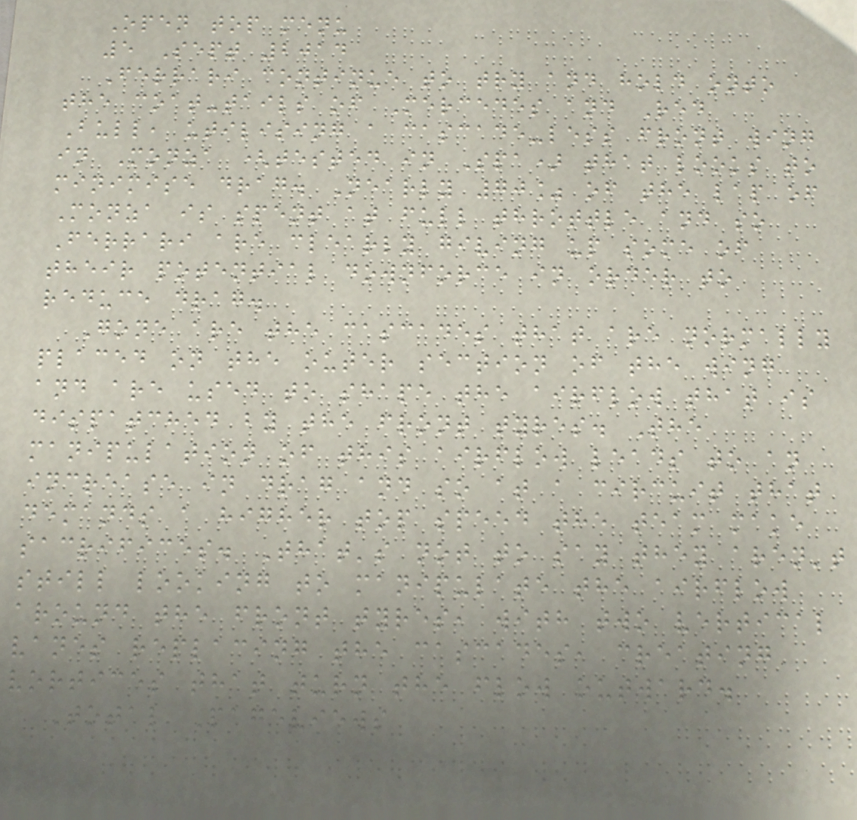Open top menu
5 Sept 2014
Ferrari continue to try and hold onto
the coat-tails of Mercedes and Red
Bull, utilising a cascade-less front wing
in Monza (tested in Spa) that looks to
minimise drag. Nearly 70% of the lap of
Monza is spent at full throttle and so
Ferrari are clearly giving up some of
their potential downforce in order to
reduce drag.
Gone are the cascades that are normally
placed on the outer section of the wing
and are used to shape the airflow that is
dispatched by the front tyres. The
manipulation of this airflow leads to an
increase in drag and so at a circuit that
demands a higher top speed the team make
sacrifices. That's not to say they aren't
still looking to manipulate the airflow
around the front tyres, with two vertical
vanes replacing the cascades, creating
vortices that turn the flow outward.
Total Pageviews
